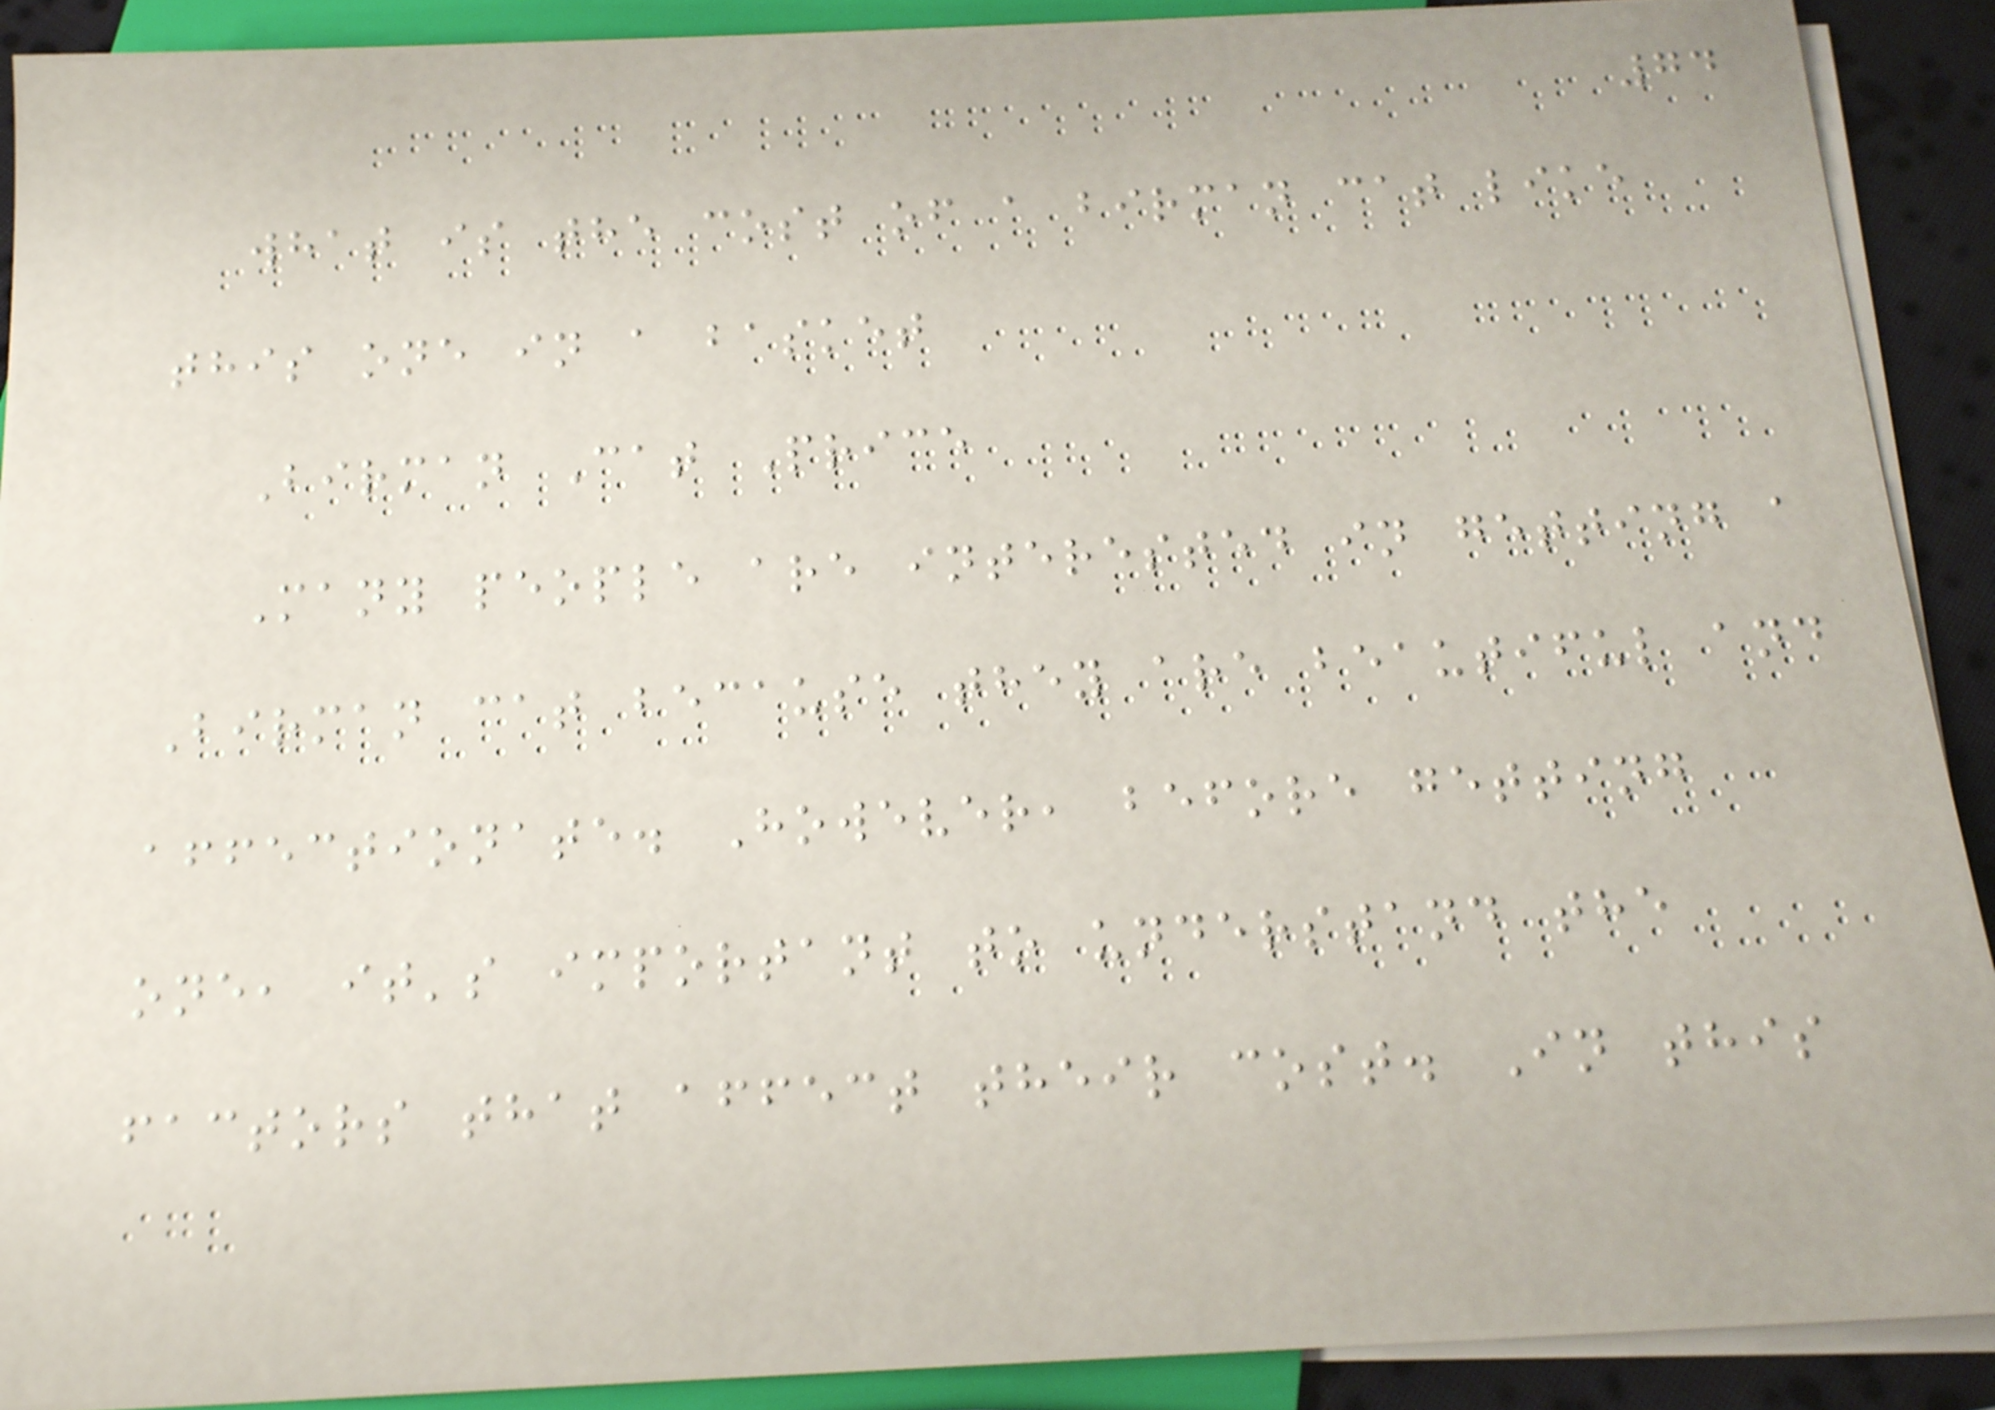74
what is the cost of a birman cat like
this one in a basket
Birman Cat Price
Many people are interested in getting a
Birman cat because they are beautiful and
affectionate. However, before getting
one, it's important to understand the
factors that affect their cost. In this
